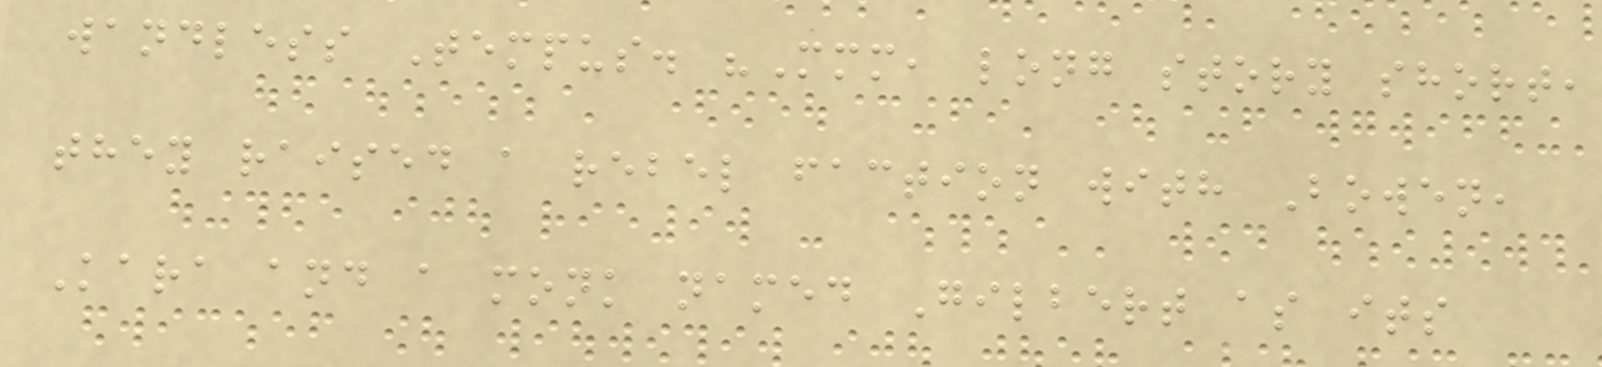wandless Tempus. "Mmm, long story short,
they raised a rebel faction with Bowen,
Kara and a monk named Gilbert as its
